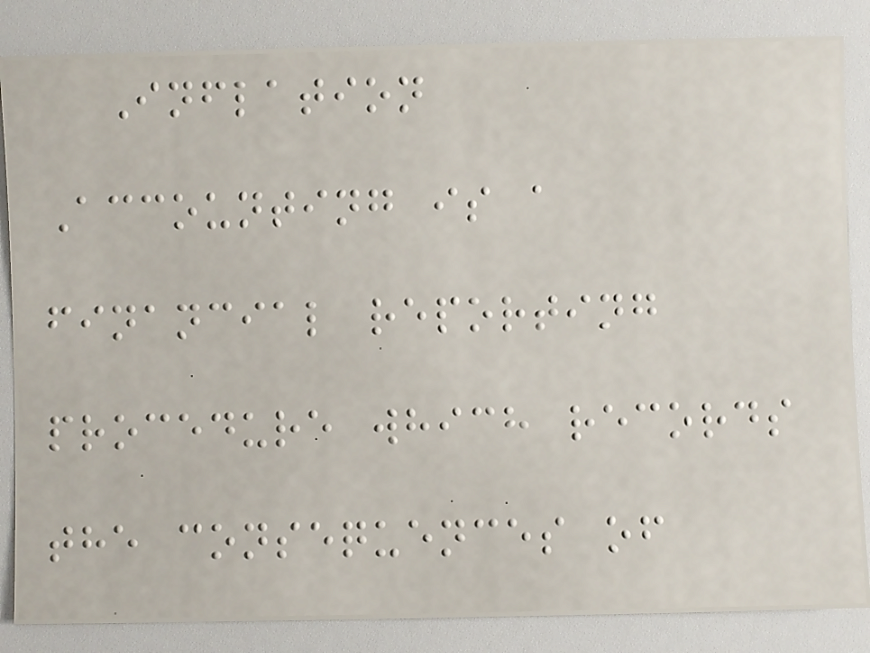Inflation
Accounting is a
financial reporting
procedure which records
the consequences of
